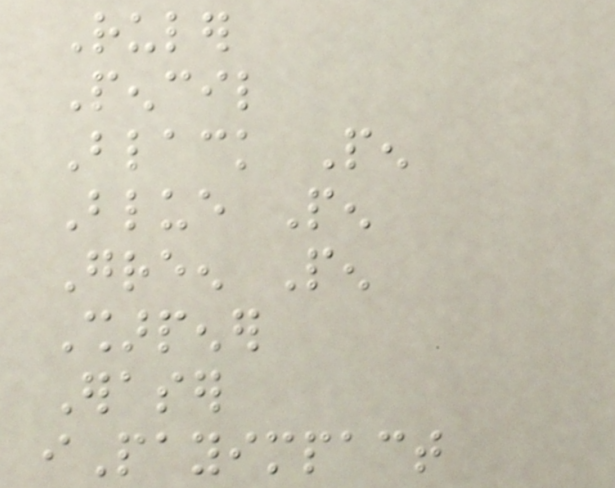Ruler
Pencil
Black Pen
Blue Pen
Green Pen
Sharpener
Eraser
iPayimpact
